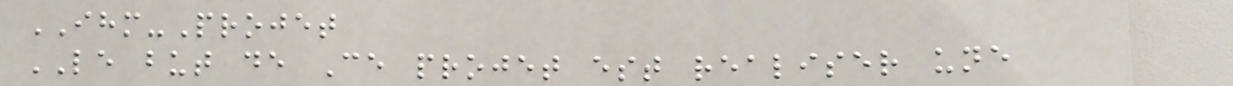IHM-Projet
LE but de Ce projet est realiser une
